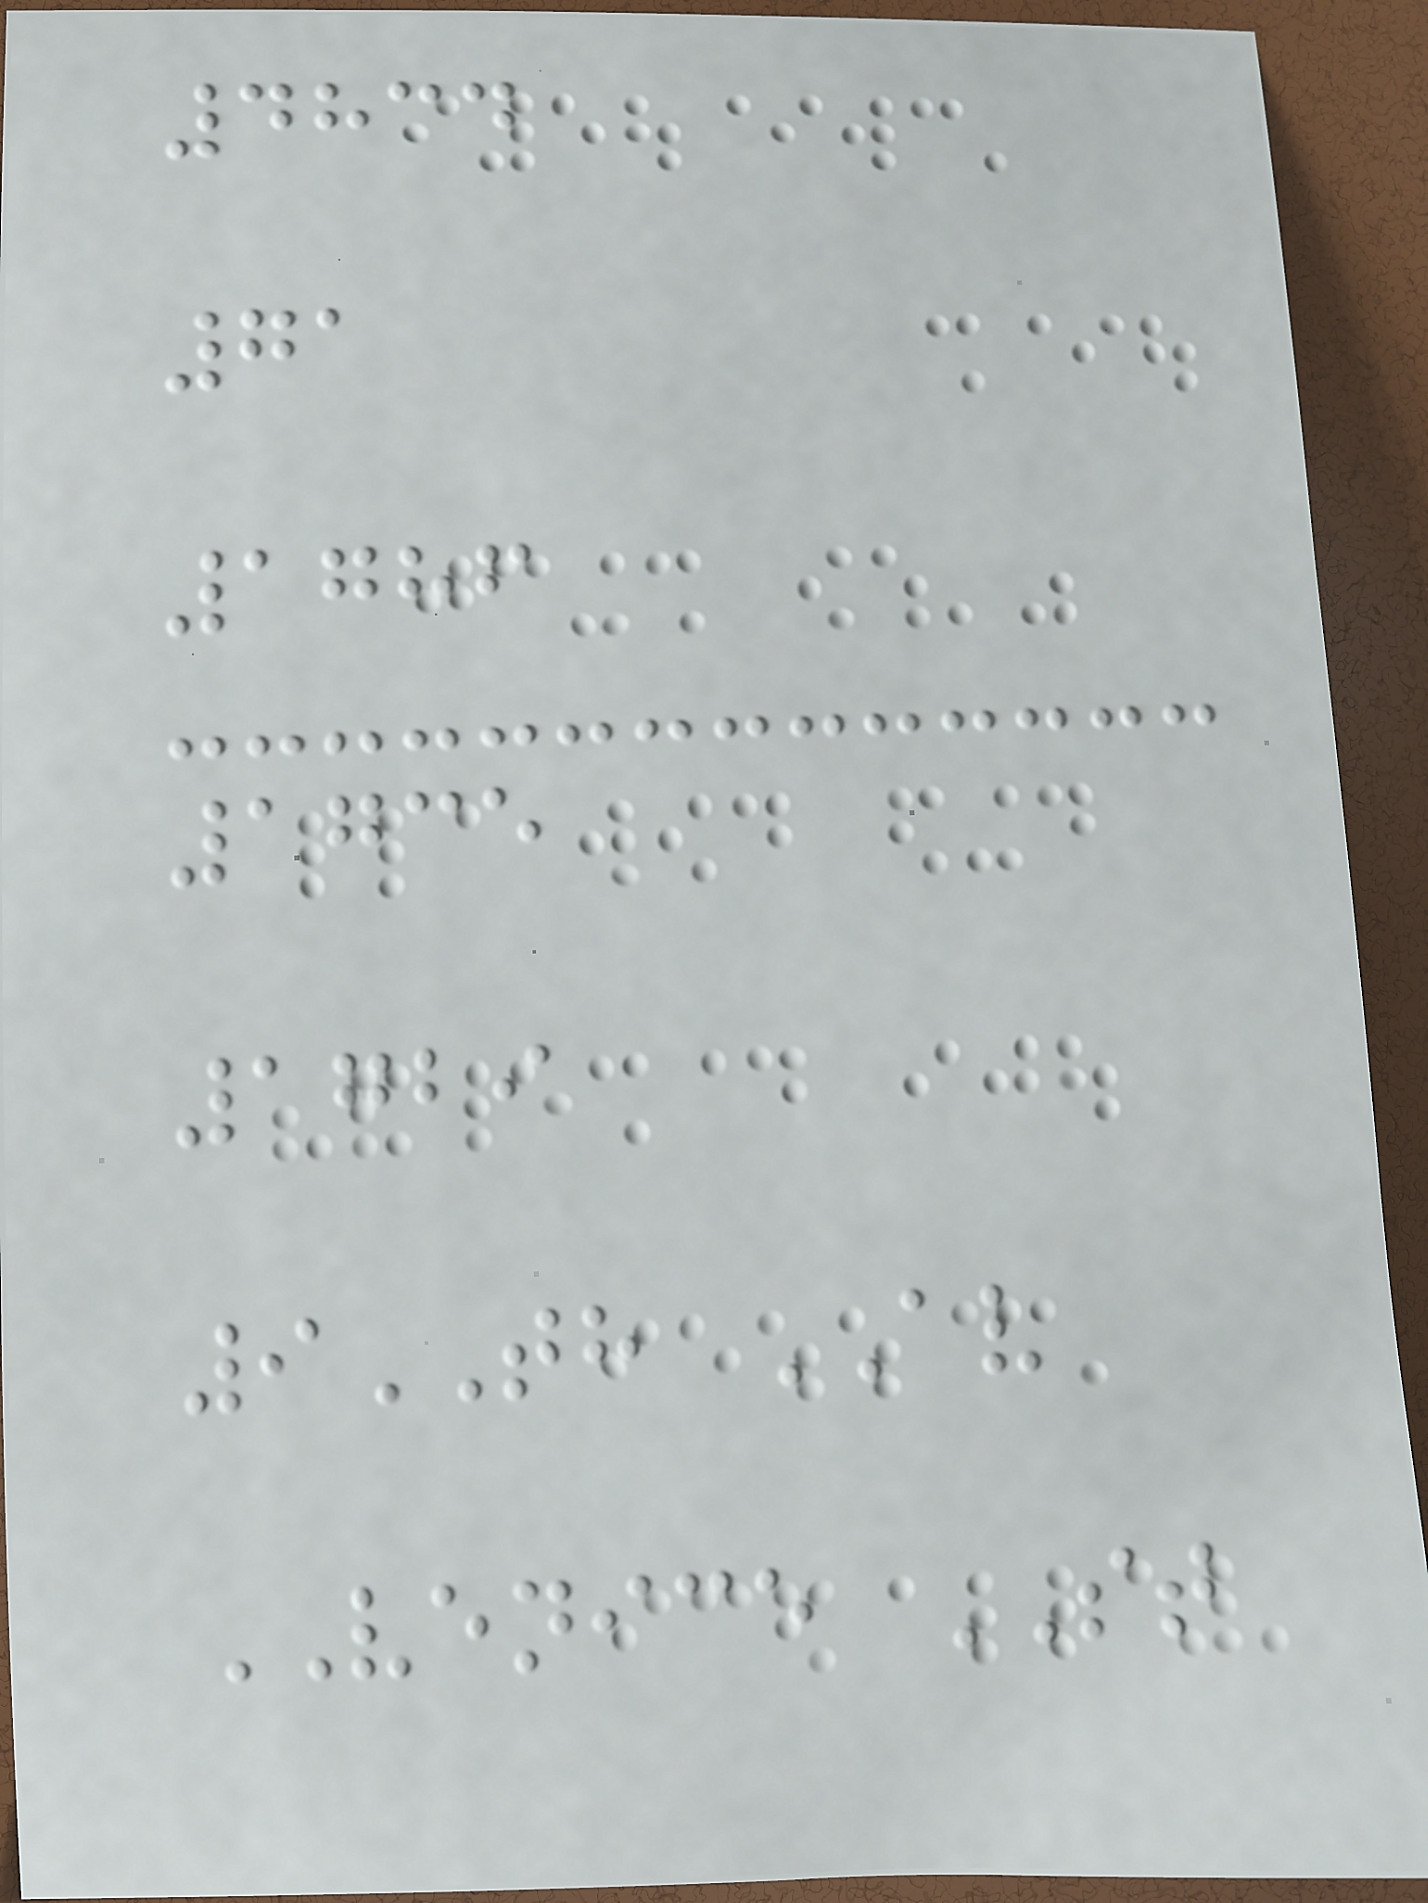4834
71
1786
1735
1729
9TH AV
VENICE ST
